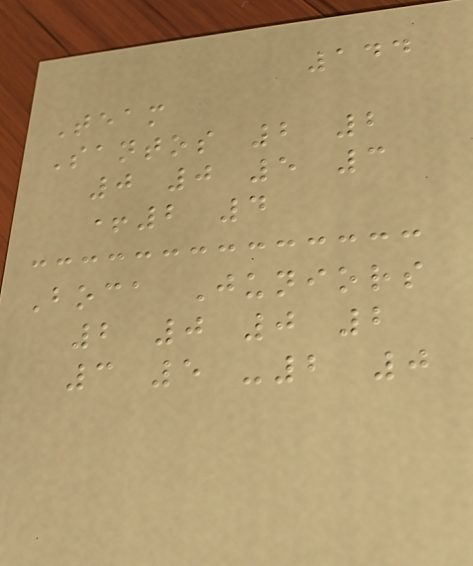144
Team
Santos 2 2
0 0 5 3
+2 4
Boca Juniors
2 0 0 2
3 5 -2 0
